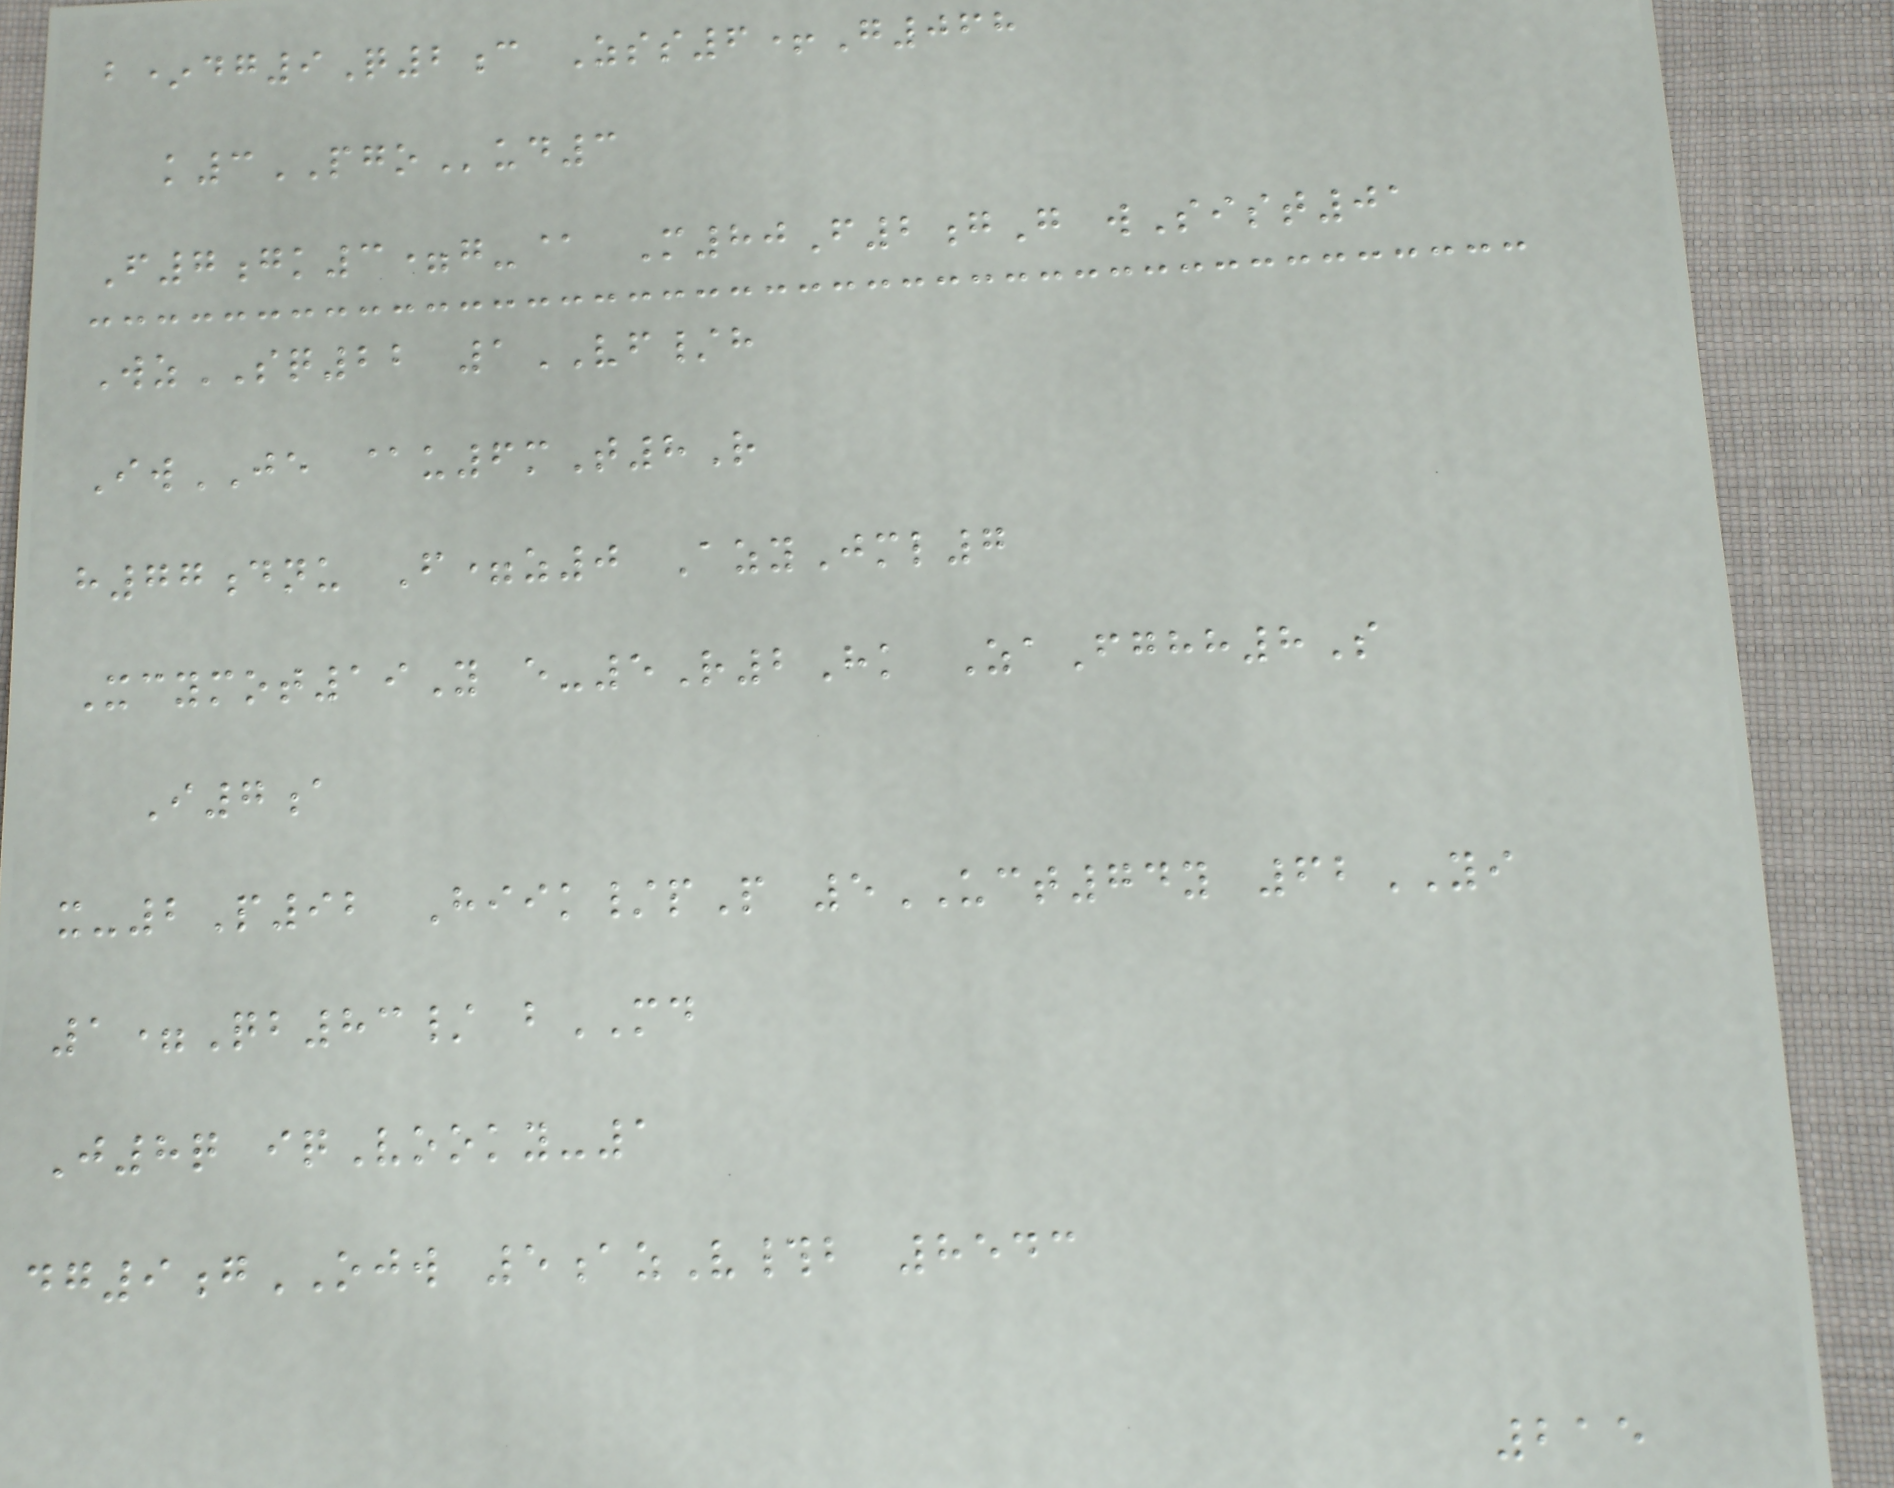b*dg9Q2c Zss6+G068
k3PGOud3
F7gk3=g-@ M80F2gG wSist01
WzSQ22 1VF/h
IwJE @u6mT8R
h77dnu F=z0 AzyJml7
Xcymot19Y e-5R2Hk ZaFghh8S
I7a
x-2P92 Hiik/pP 5UCT74y 62YI
1=Qb83/ bMD
J8q iqVooky-1
dg9gOJW 5azV#b 8543
215
